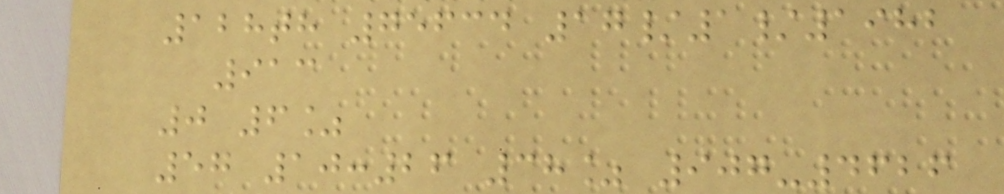128th 75634 17/1/1982
913
0 6%
57 10:26 38% 907-4626
